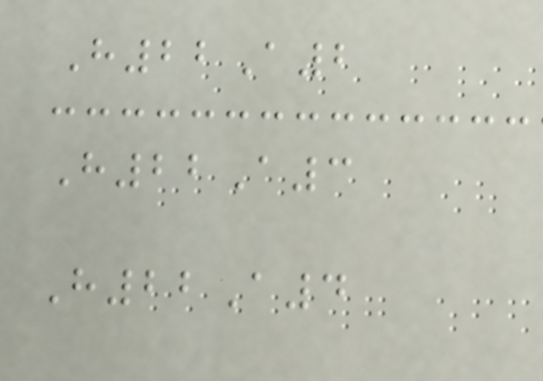H22A2
H22A3
H22A4
